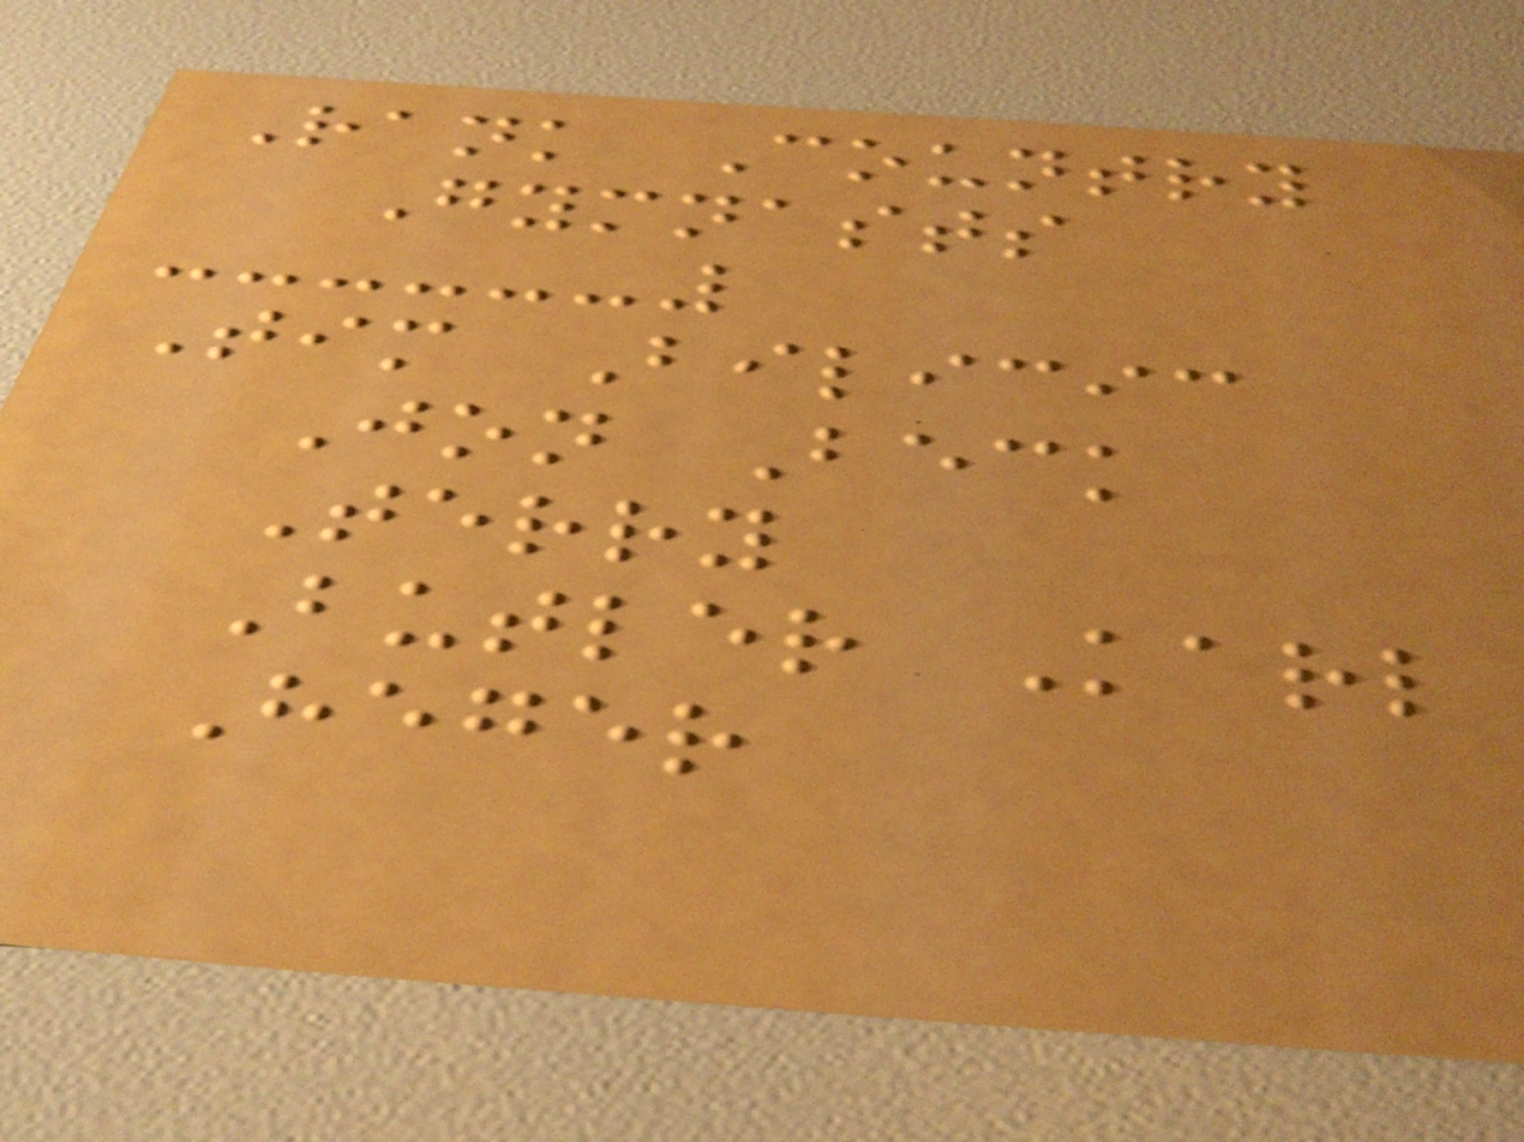Rank Country
Gymnasts
Tim Bilicic
Jon Beck
Terry
Butler Karl
Heger
